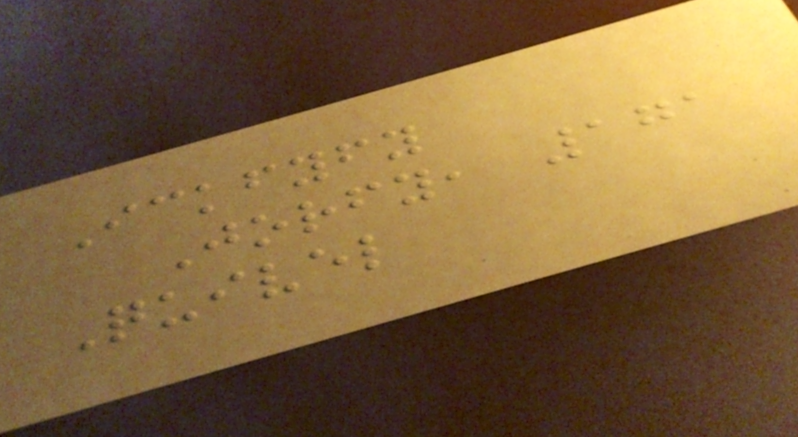Ickfyfy
Jorfy, 171
Quivel
